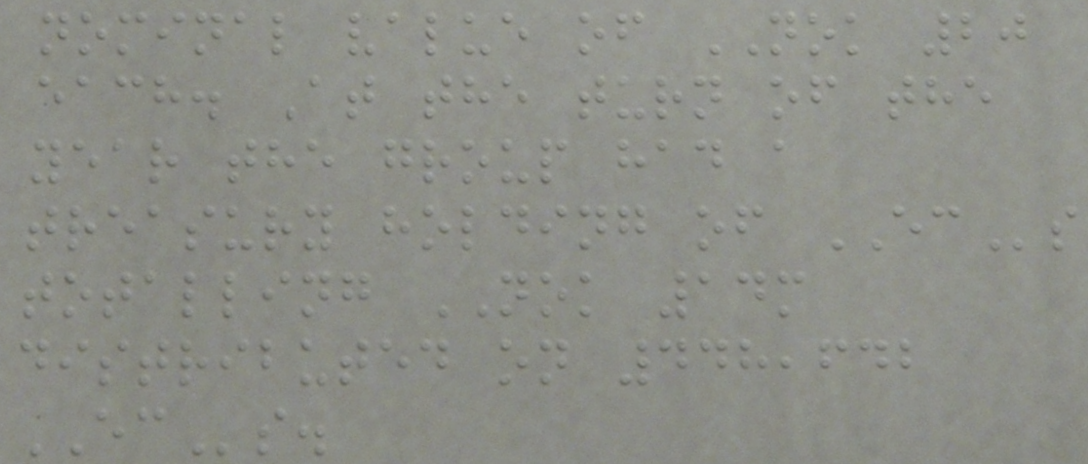nominal value of NOK 20
each. At the turn of the
year the group had a
treasury holding of ECs
totalling NOK 14m
distributed on 448,642
ECs.
